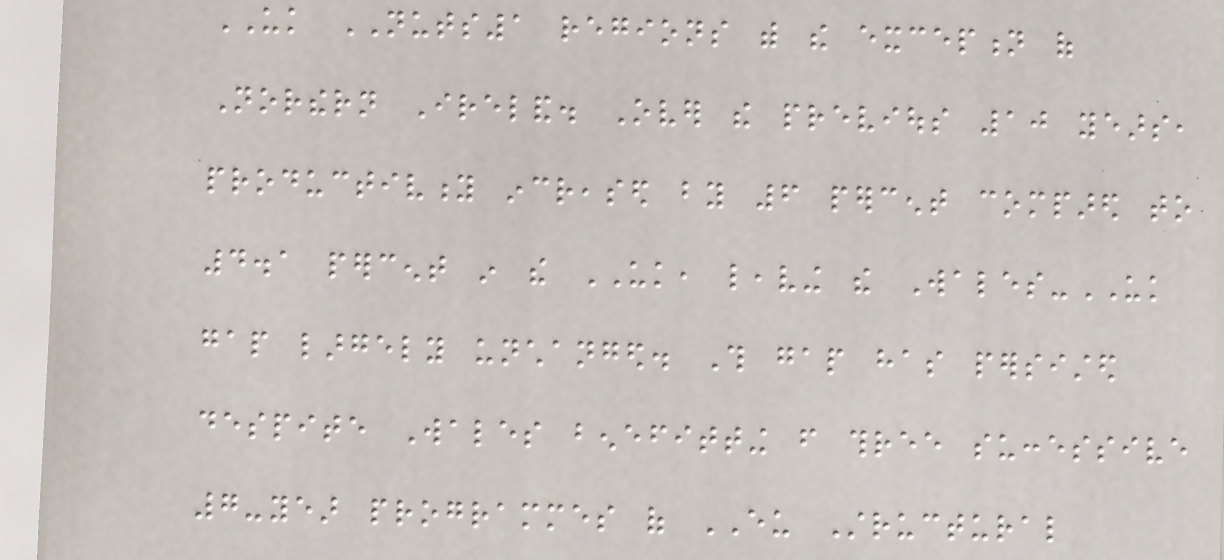UK NUTS1 regions with the exception of
Northern Ireland. Over the previous 10 years,
productivity increased by 6 percent compared to
4.1 percent in the UK, leaving the Wales-UK
gap largely unchanged. This gap has persisted
despite Wales benefitting from three successive
7-year programmes of EU Structural
